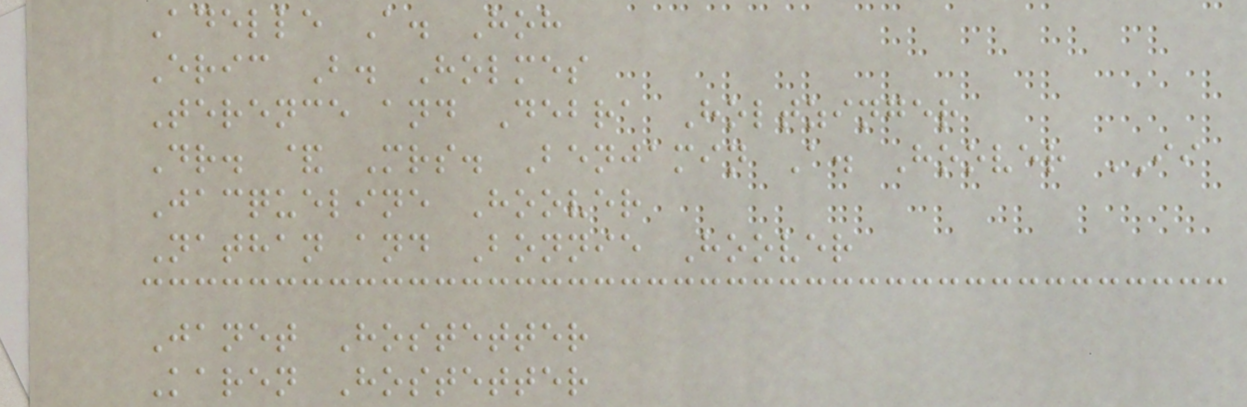Adelle A. Hoh
Eric B. Holmes
Terence and Debra Holtzinger
Dr. & Mrs. Benjamin A. Hoover II
Jacqueline Hoover
Nathan and Bonnie Hoover
Janet Hostetter
Karen Hostetter
